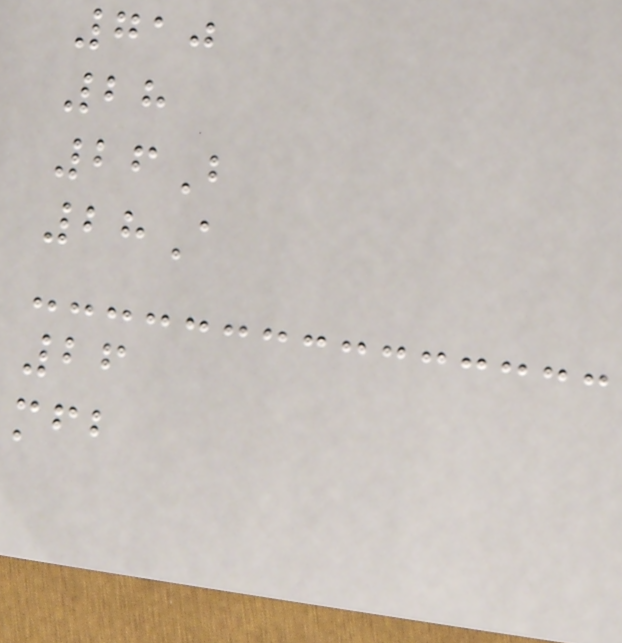710
28
26B
28A
26
mfb
